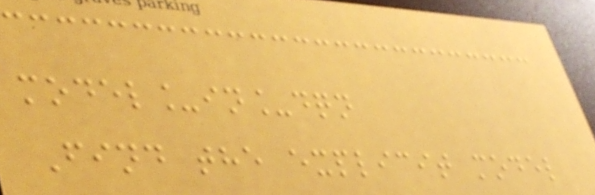model_in_dqn
Find the explicit model
